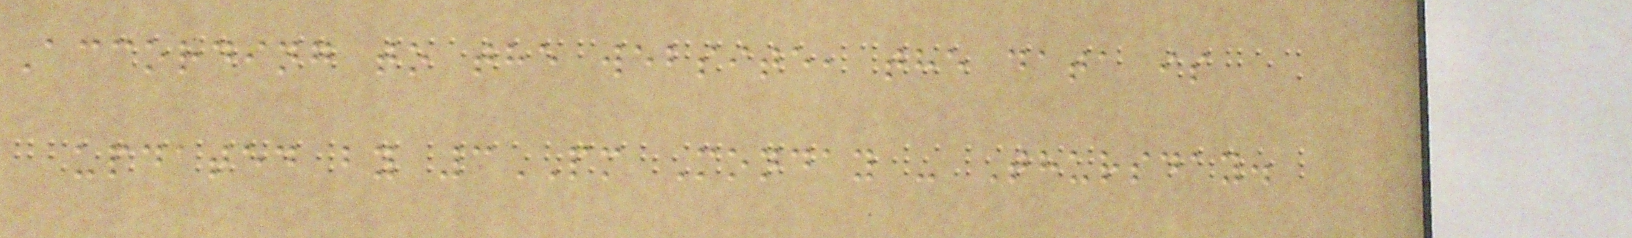According to the website, the data is
updated by 3PM Monday - Thursday.
